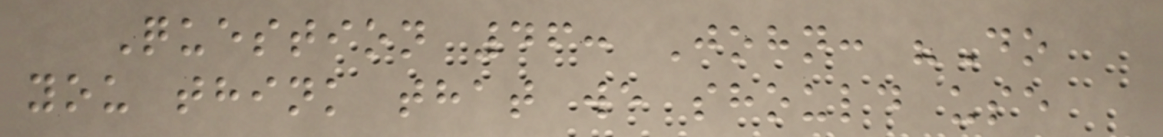Question 46: John: "Do
you think that we should use
